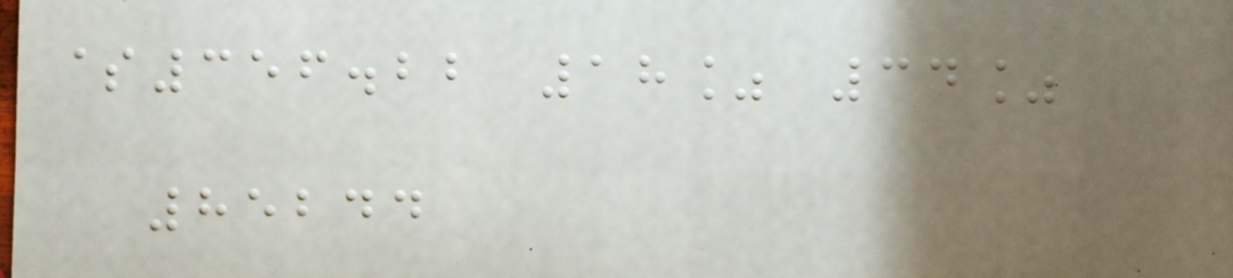$356.22 18% 34%
85244
